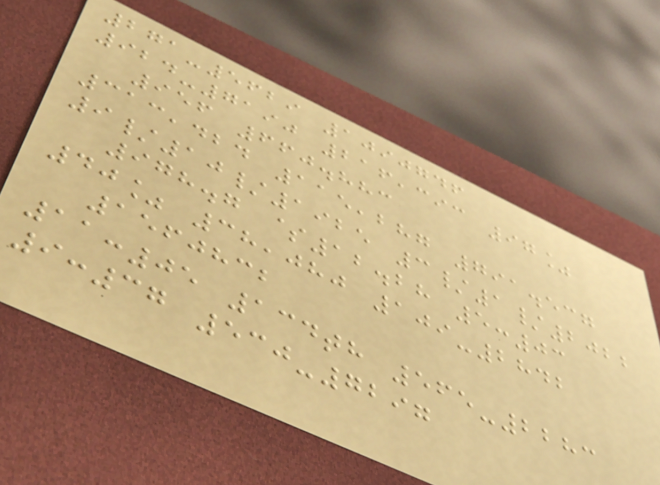271-5629 1090746
924-7190 216,393 97%
956 660.883
313,424 115,287 791.537
9/10/1925 3/1/2022
978.7 $12.28 5:03
40% 38,080 109-2842
1560832
11:05 134th 565-2283
9:37 530-7297
